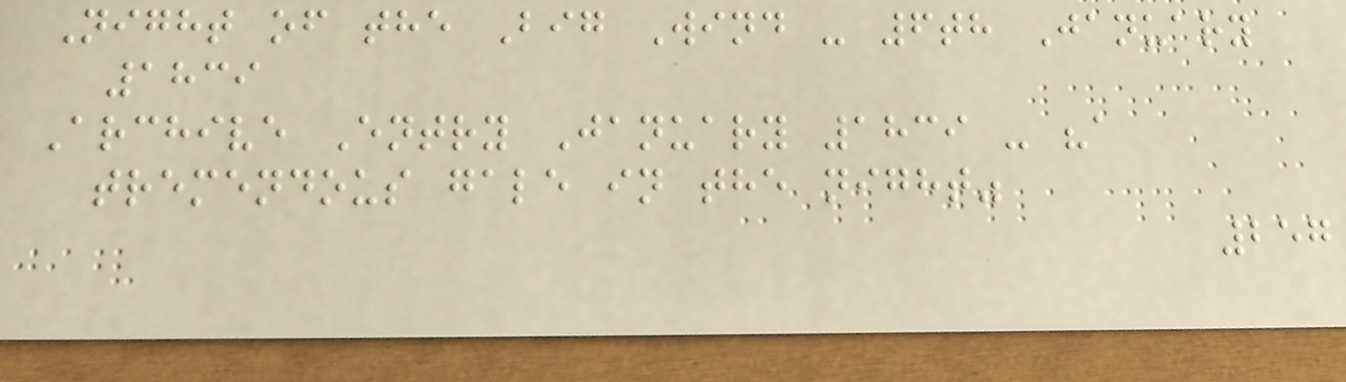Night of the Big Wind - 6th January
1839
Archive Entry January 1839 - "a
tremendous gale in the night"
257
